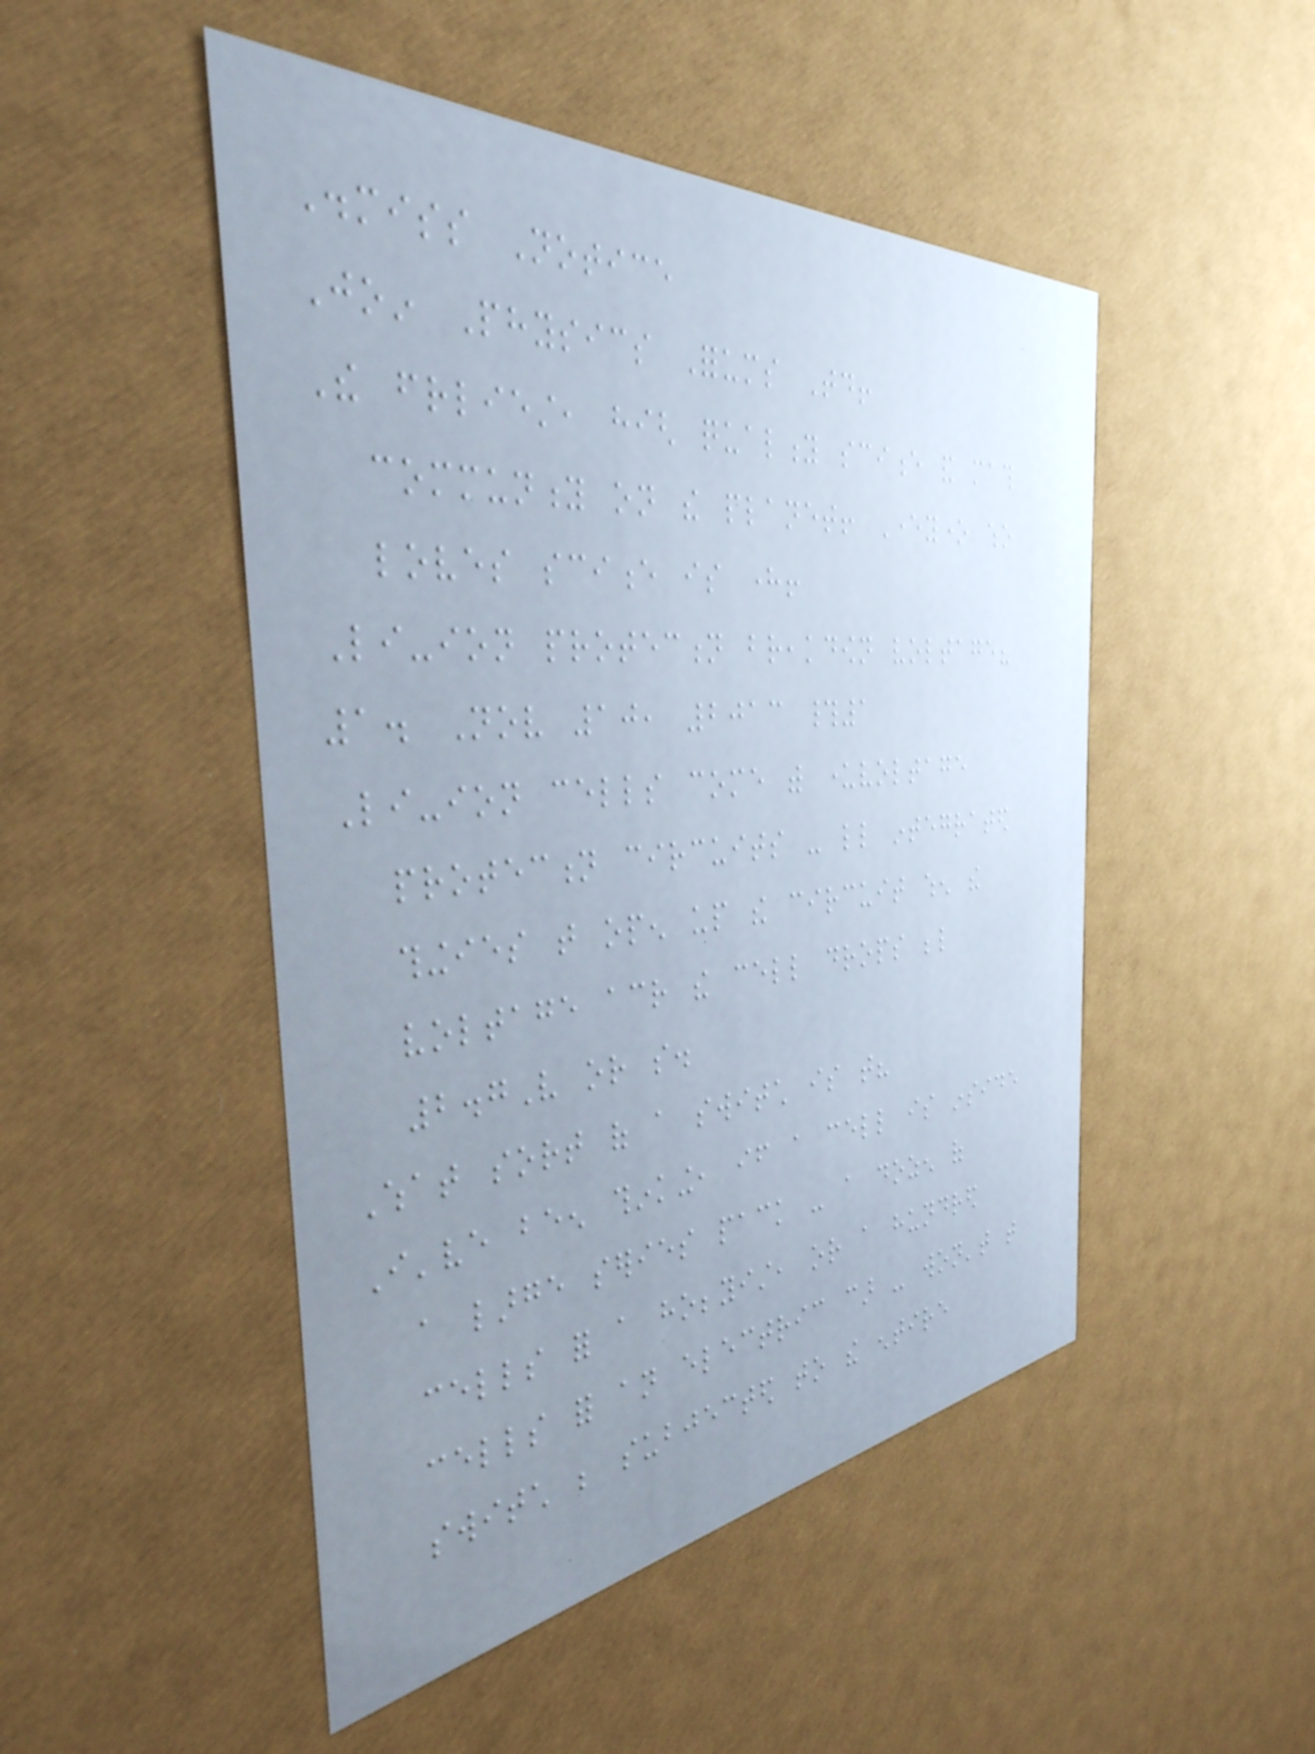Dismiss Notice
Join Physics Forums Today!
The friendliest, high quality science and math
community on the planet! Everyone who
loves science is here!
Li-ion protection breakdown voltage?
1. Nov 10, 2013 #1
Li-ion cells come with undervoltage
protection circuits - little integrated
thingies that open up the circuit when the
voltage across the cell drops below
2.7V or so.
What sort of a switch is that?
I've been thinking, if a cell is inside
a large series pack - a dozen of
cells for a hobbyist, or a hundred
cells for an electric car - won't that
switch be subjected to the entire
